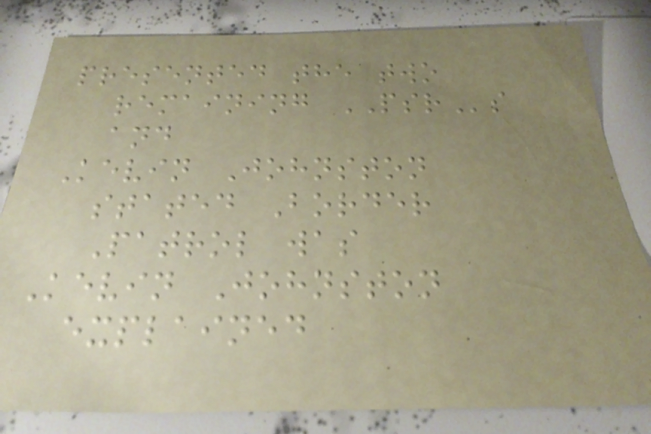presented the two
remaining PSRs
and
Kevin Johnston
stated Border
Patrol was
Kevin Johnston
explained
